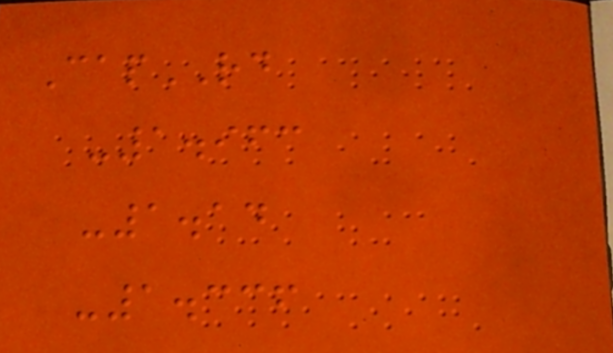CapRD
-1.963
-1.14
-1.336
